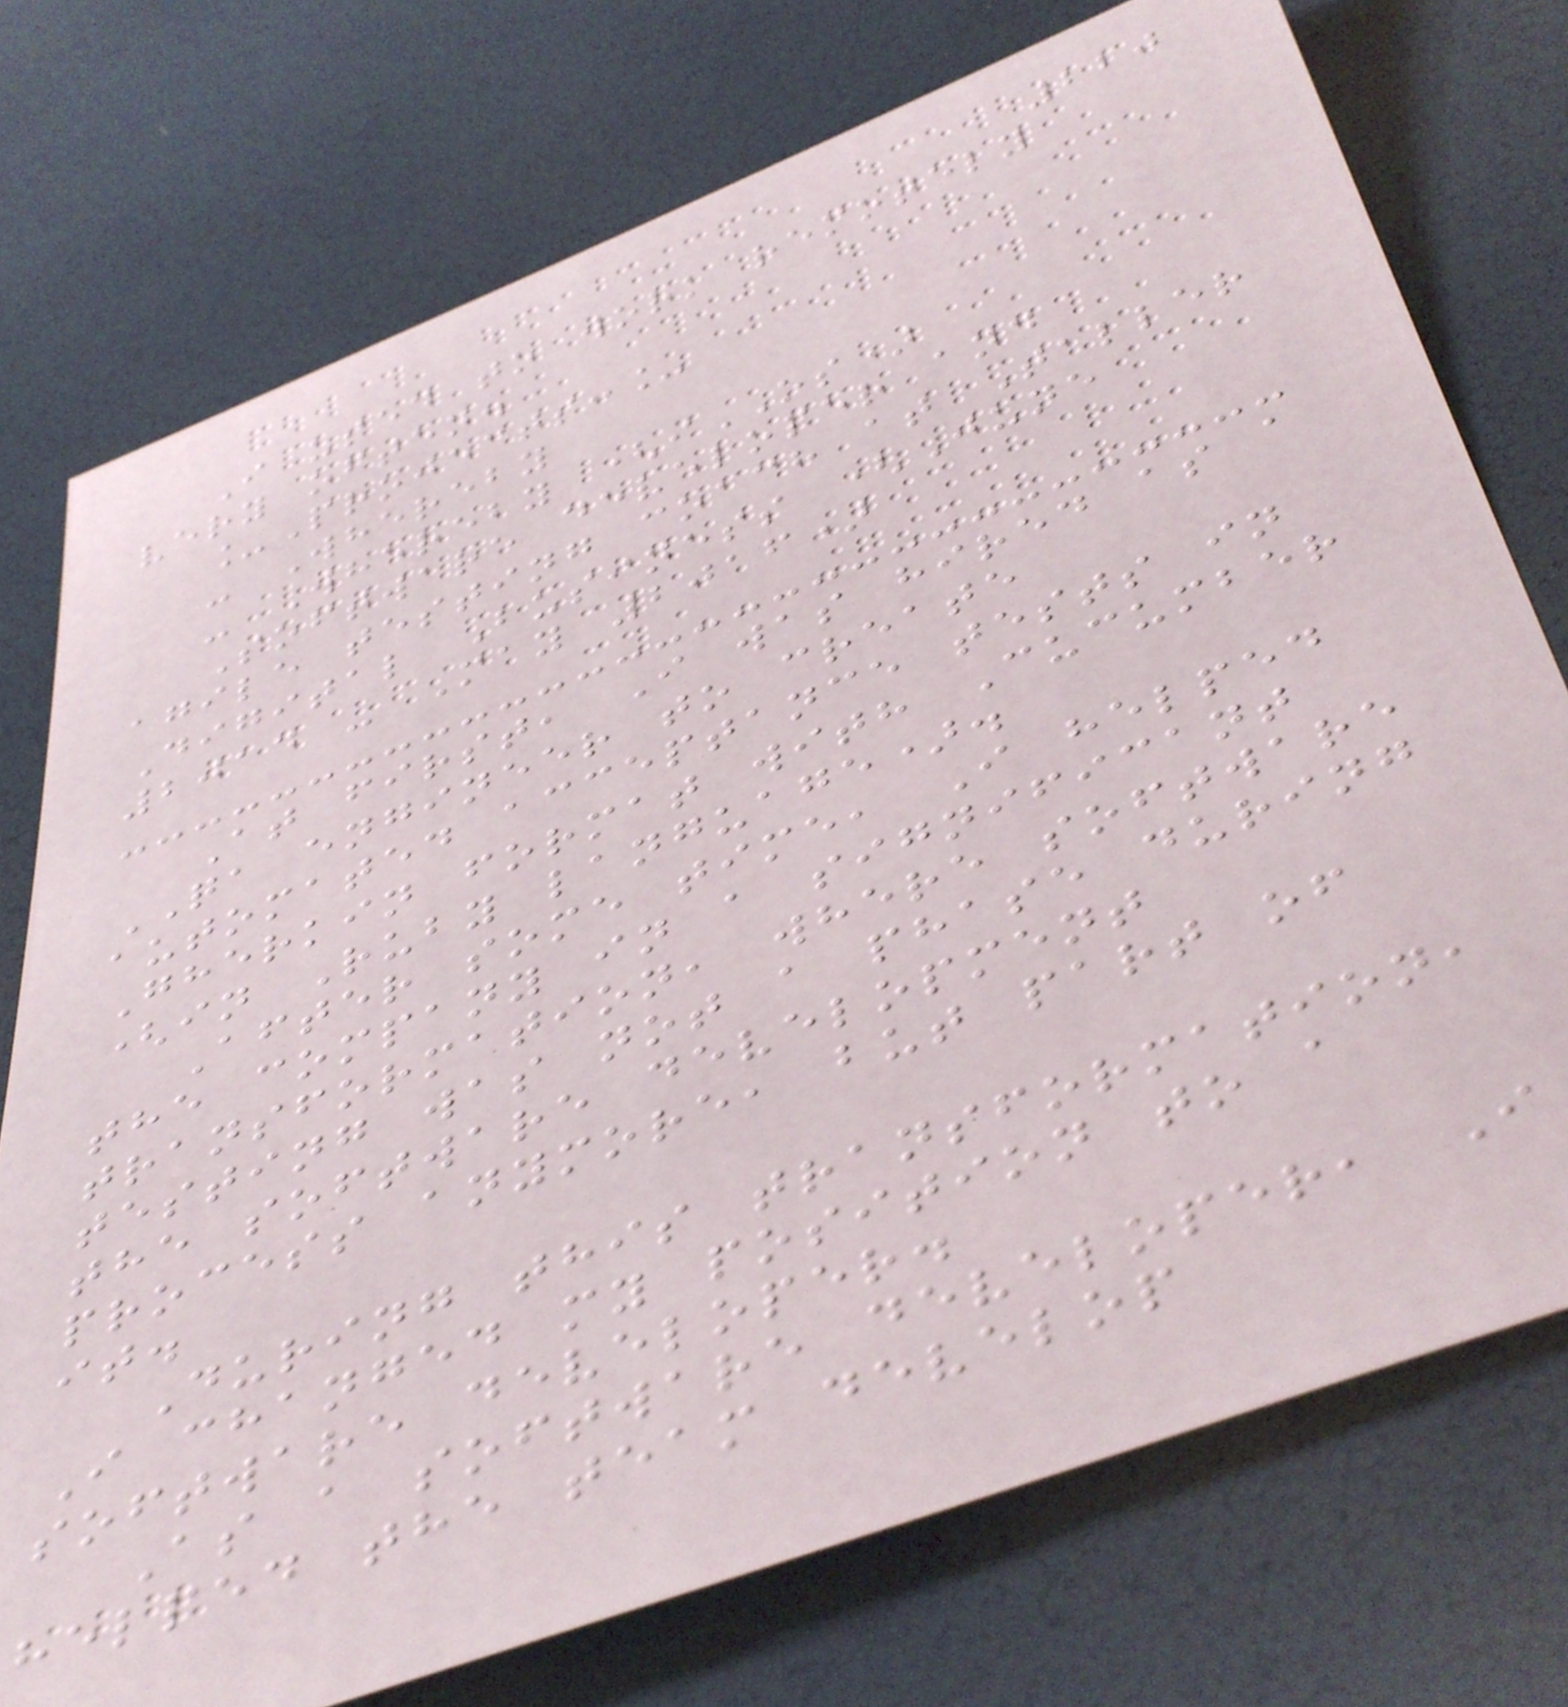220
I used to work remotely
very often.
_Projects:_
- Whereby
- Whereby (iOS)
Software developer and
agile testing coach at Taller
Digital Business (June
2014 - May 2016)
At first, I was hired as a
QA engineer to create
automated acceptance tests in
Gherkin format with Cucumber
(in Ruby language).
After some time, I helped
the company in a significant
transformation, where software
testing was not a phase during
the software development
process anymore, but part of
it.
During this transformation,
I changed my position to a
software developer.
As a software developer, I
helped the team develop
